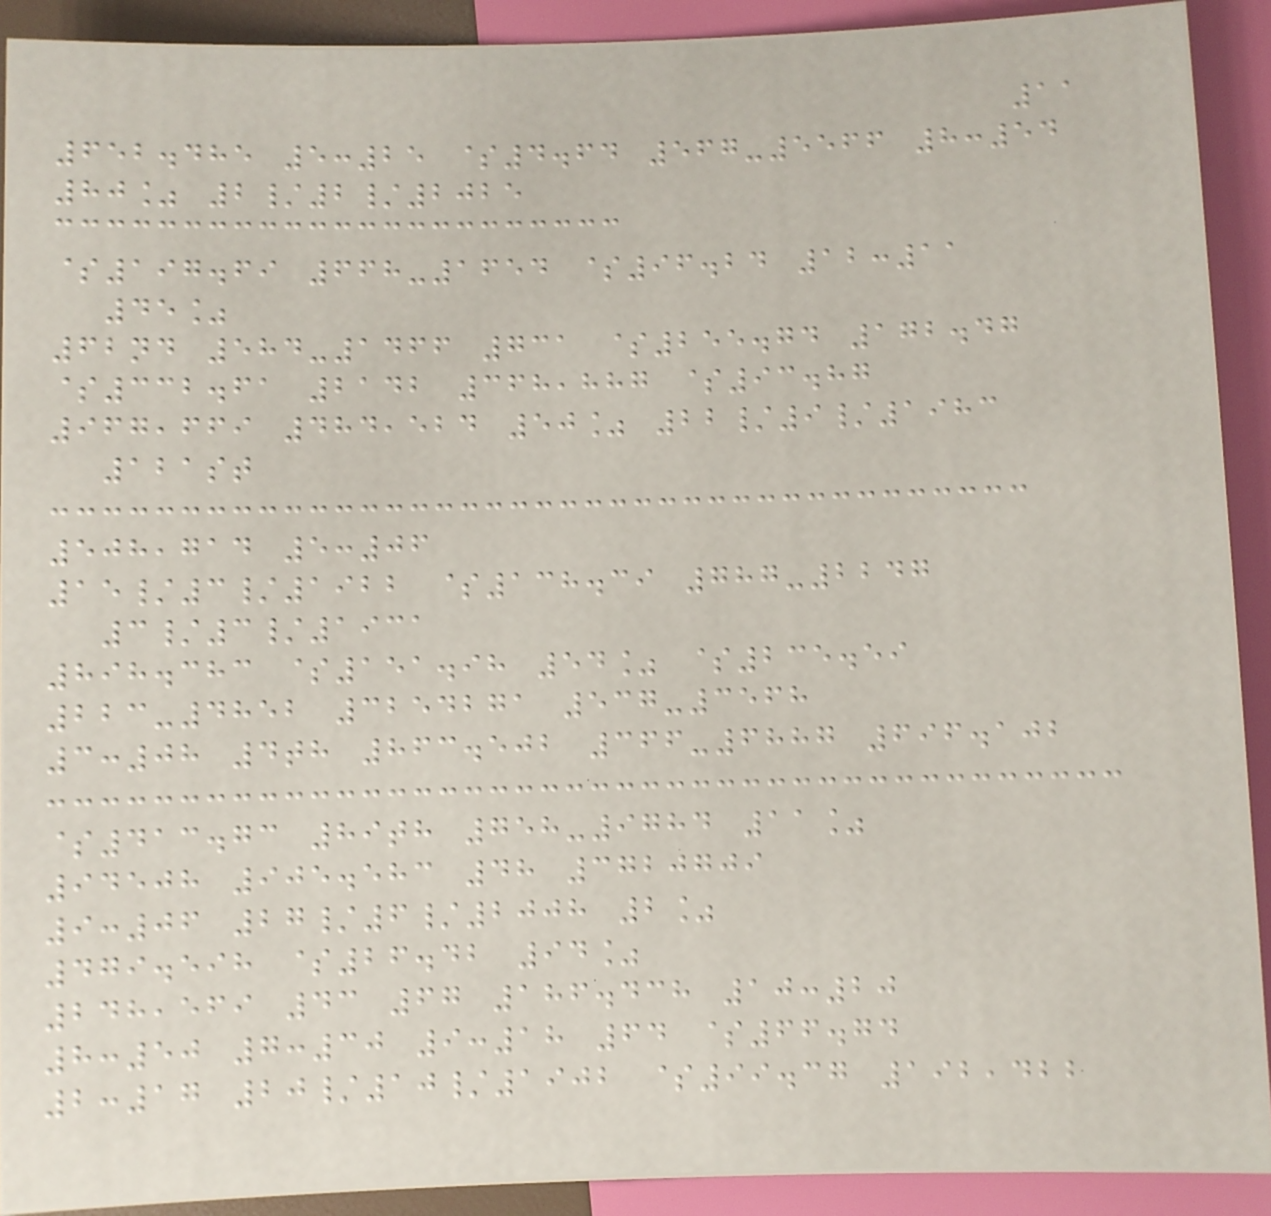11
652.485 5:25 $4.64 567-5566 8:54
80% 2/2/2025
$197.69 668-1654 $96.24 12:11
45%
62nd 584-1466 731 $255.74 172.47
$332.61 2142 368,887 $93.87
967,669 484,524 50% 22/9/1983
121st
508,714 5:06
15/3/1922 $138.39 787-2247
3/3/1931
898.383 $151.98 54% $235.59
223-4852 3254271 537-3568
3:08 4th 863.502 366-6887 696.102
$413.73 89th 758-9784 11%
94508 905.583 48 3720709
9:06 27/6/2008 2%
479.598 $26.42 94%
248,569 43 67 186.438 10:20
8:50 7:30 9:18 64 $66.74
2:17 20/10/1902 $99.37 192,422
